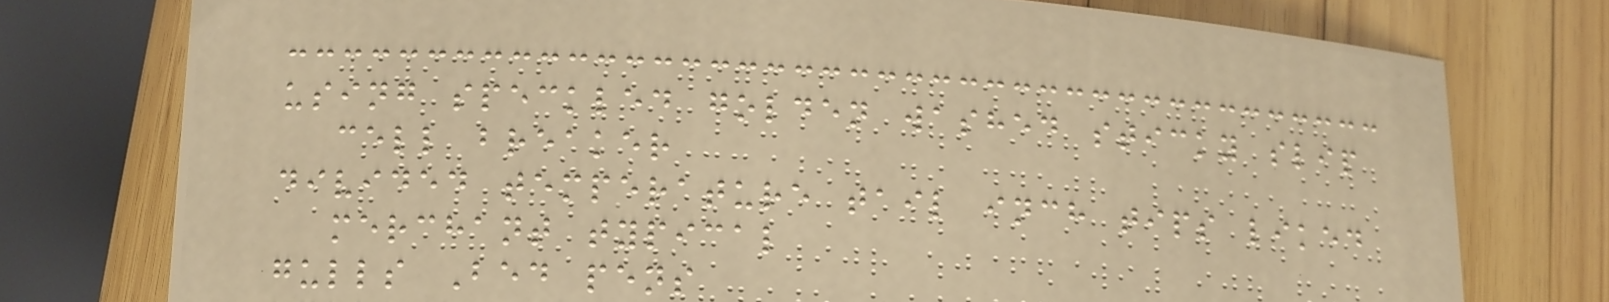using speckled golden washed sticky slip
cell breaker
divided temperature tail inch tips liked
merchant typical
gulls Bed pens
